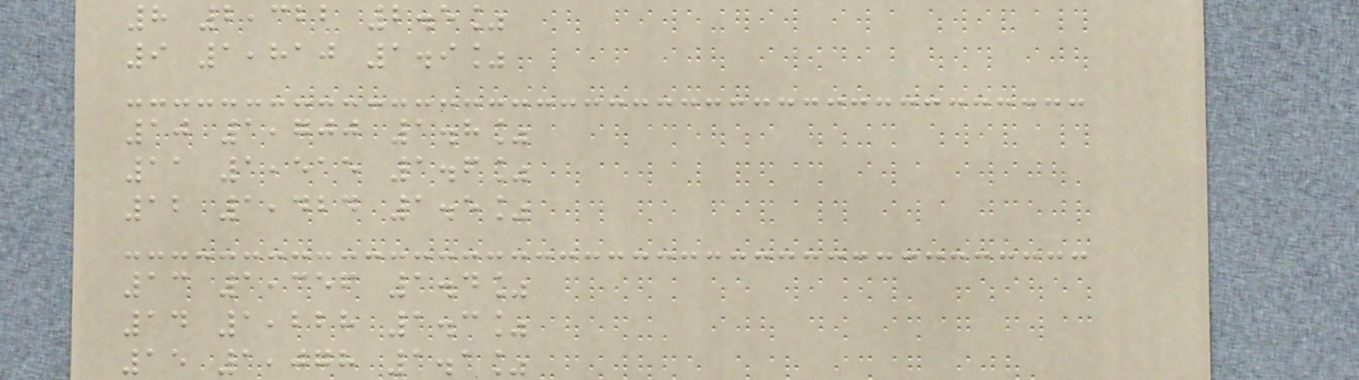8 2,322 2.5%
9 1,810 1.9%
10 1,700 1.8%
11 1,515 1.6%
12 1,424 1.5%
13 1,356 1.4%
14 1,228 1.3%
15 1,078 1.1%
